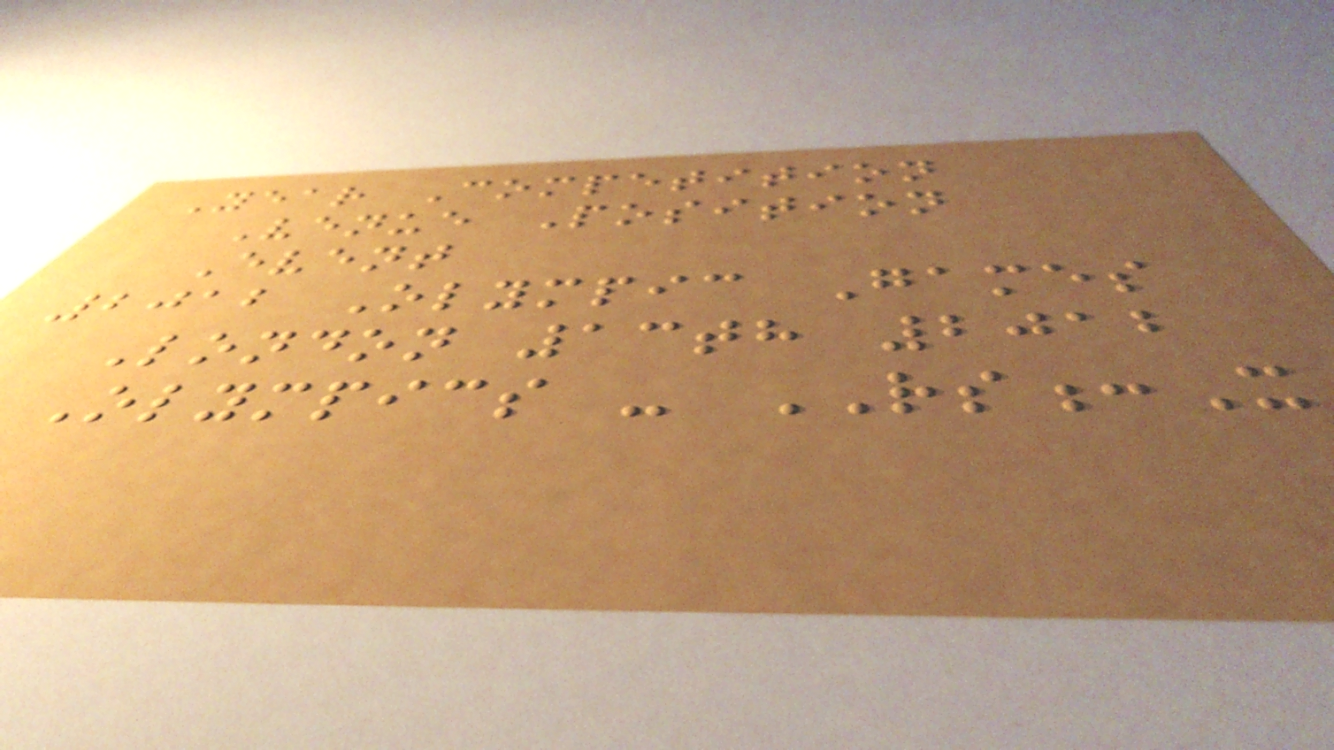Year Competition
Venue Position
Event
2012 Olympic Games
London 13th 2012
Olympics - RS:X
